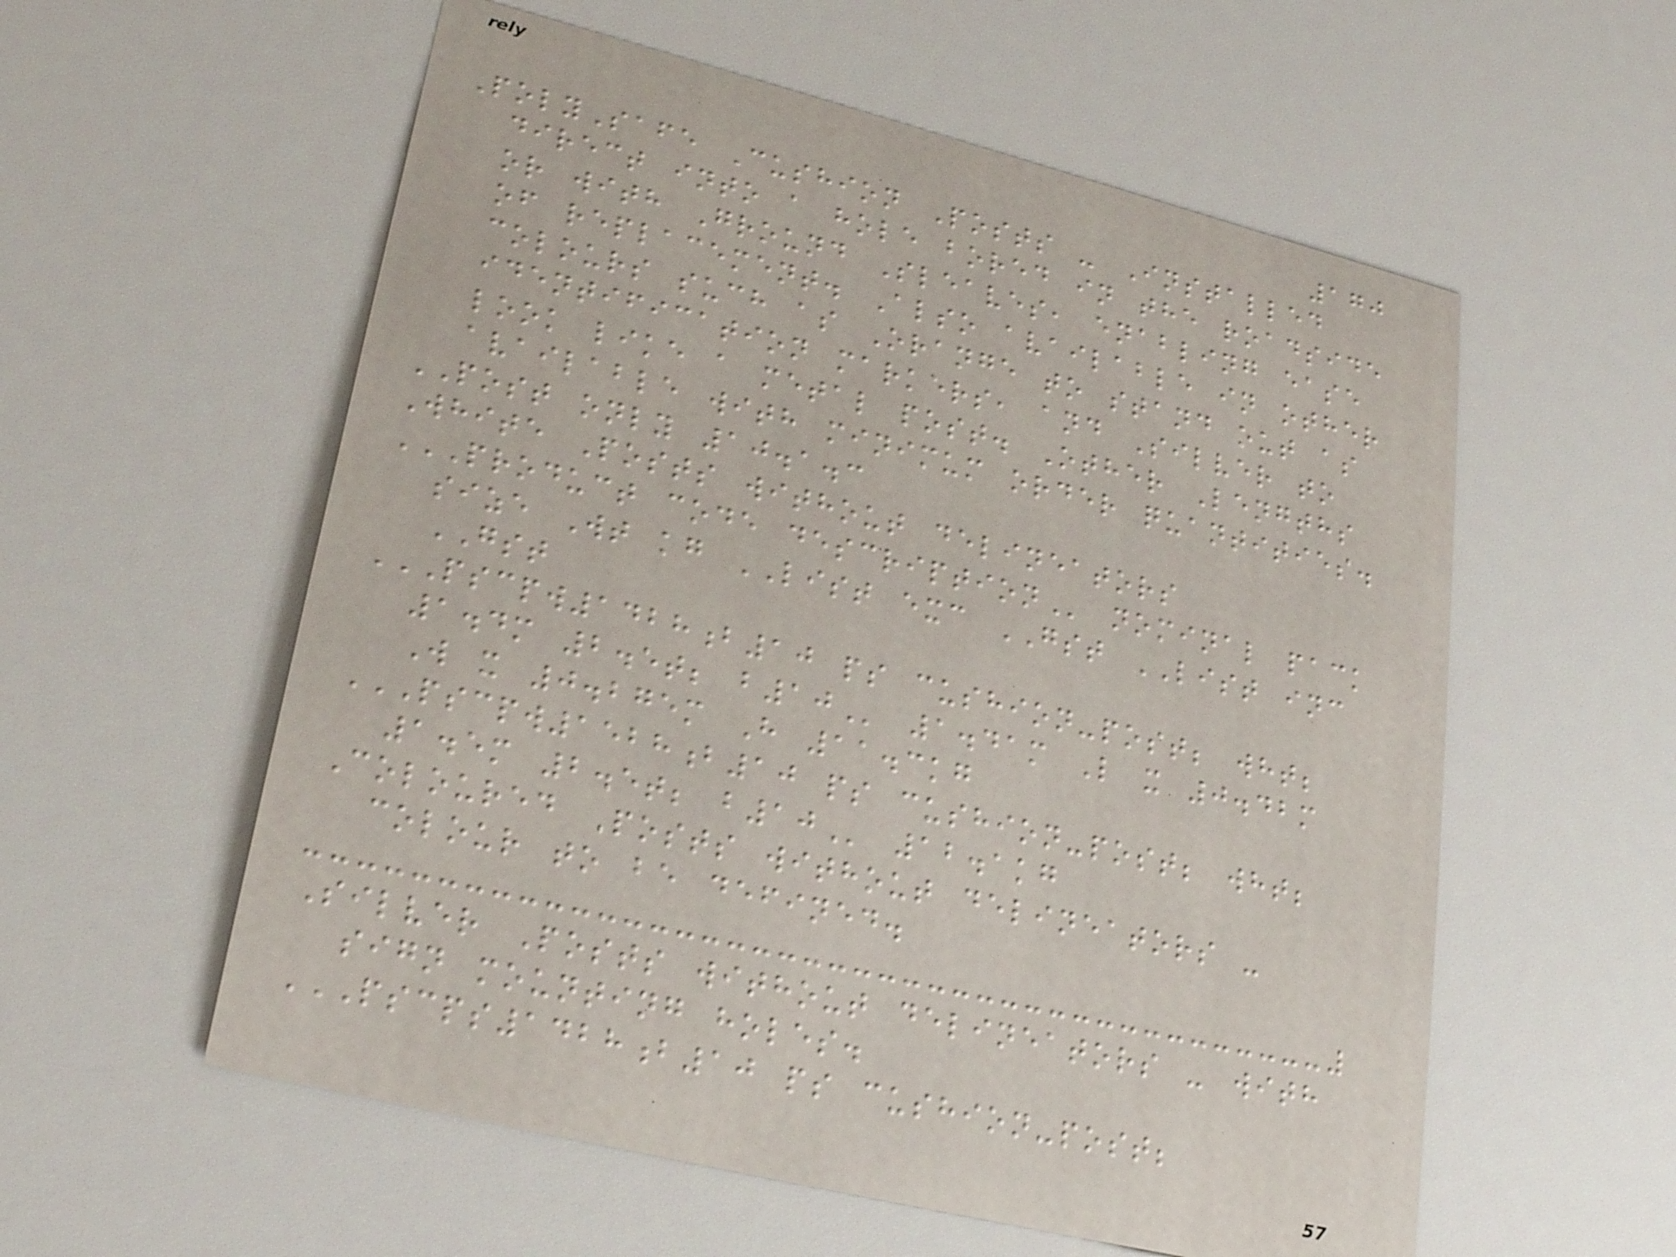170
PolySafe Cushion Posts - Installed
direct into a hole bored in the roadside
or with Ground Sleaves, enabling ease
of replacement. Also available in other
colours such as Orange to stand out as
identification markers, and Silver to
look like a metal post. Other Lengths
available with minimum order quantities.
POST only 10.1.3
White Posts without delineators
PRODUCT CODE DESCRIPTION nominal pack
size Wt kg LIST exc GST LIST inc
GST
PSCPW1428B10 PS CUSHION-POST; WHT;
1.4M 2.5T; B10 1.41m L x 0.42m
W x 0.275m H 11.3kg
PSCPW1528B10 PS CUSHION-POST; WHT;
1.5M 2.5T; B10 12.1kg
Coloured Posts without delineators -
colour to be defined.
Silver Posts without delineators - with
sign mounting holes.
PSCPS1428B10 PS CUSHION-POST;
